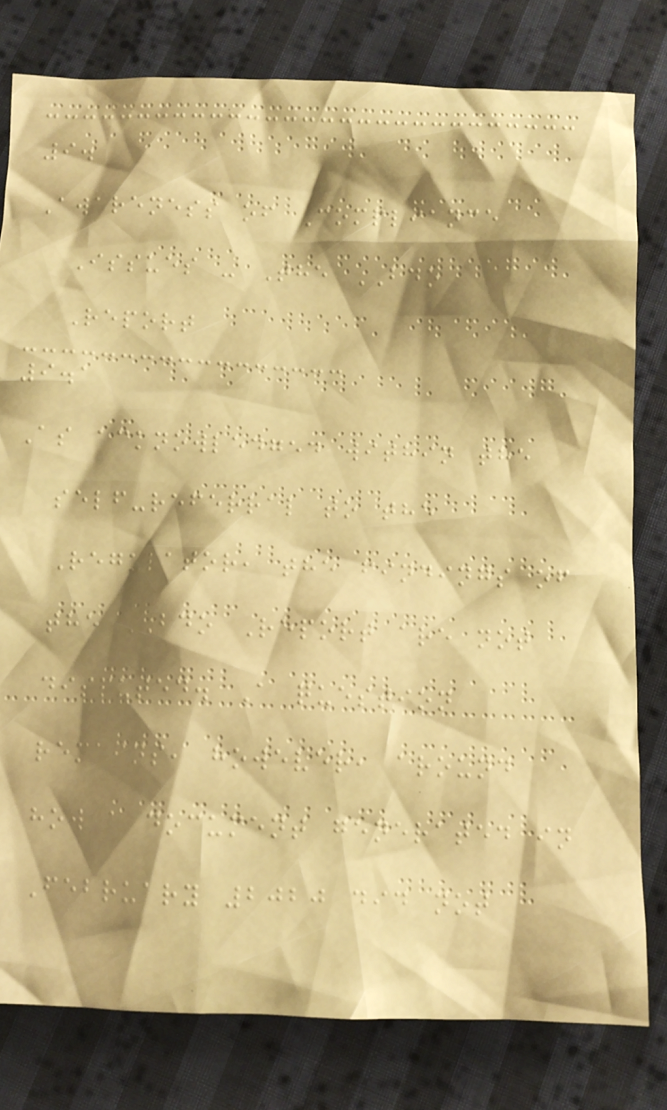9.
Awareness of Compliance
Issues - The BDO
Report
9.1
As acknowledged within the
self-referral to the
Regulator, the findings of
the BDO Report are not
disputed. A question
remains, however, around
how a document generated in
February 2020 did not
